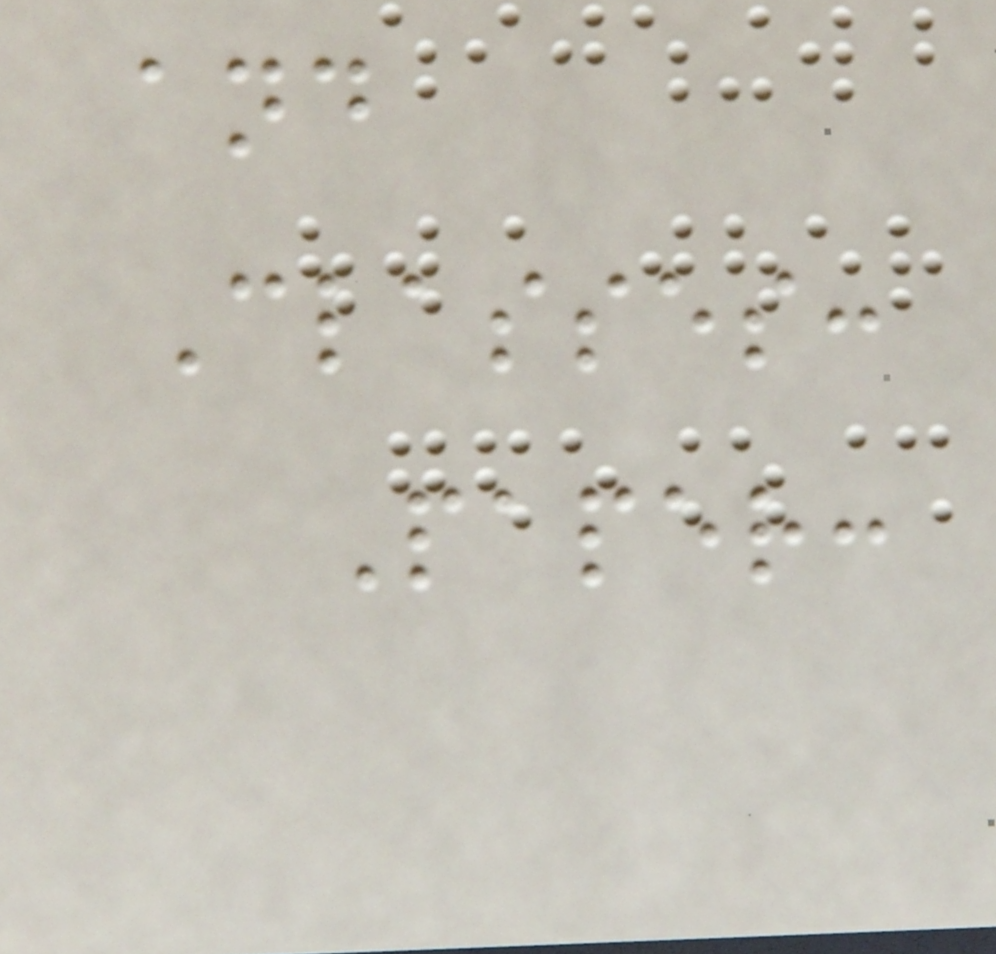and
Classes:
Paper:
